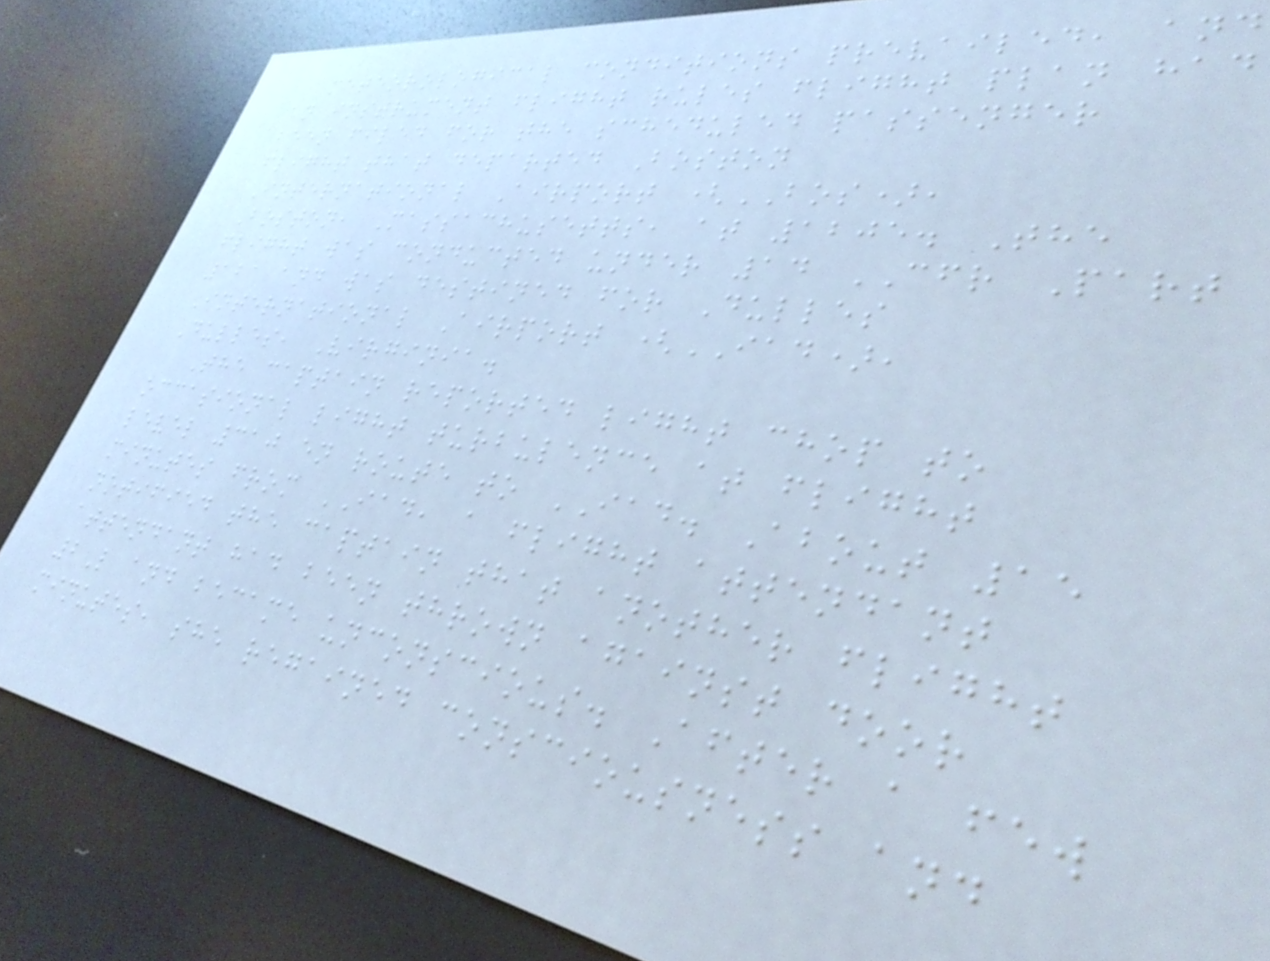meteorological conditions prevailed, and
an instrument flight rules flight plan had
been filed for the scheduled passenger
flight that departed Boston
International Airport (BOS),
Boston, Massachusetts, at 1205. The
flight was conducted under 14 CFR Part
121 and was destined for Dulles
International Airport (IAD),
Dulles, Virginia.
The captain reported light chop to
occasional light turbulence at flight
level 310 en route to IAD. About 15
minutes from IAD, a flight attendant
notified the captain that another flight
attendant had been thrown against door
2L and became unconscious. After a few
minutes, she regained consciousness and
